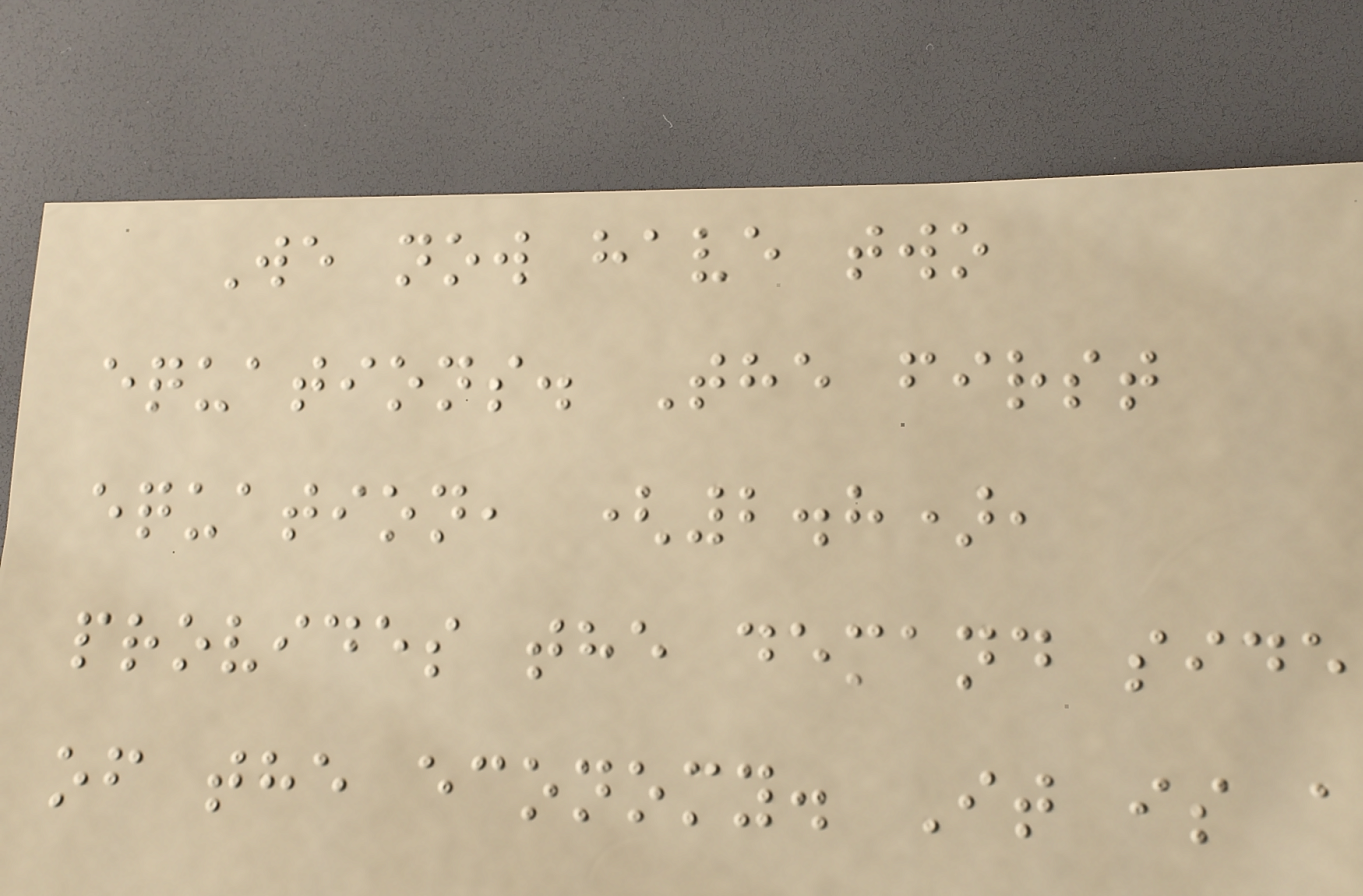We now have two
equations. The first
equation, (2.8),
provides the demand side
of the economy. It is a
